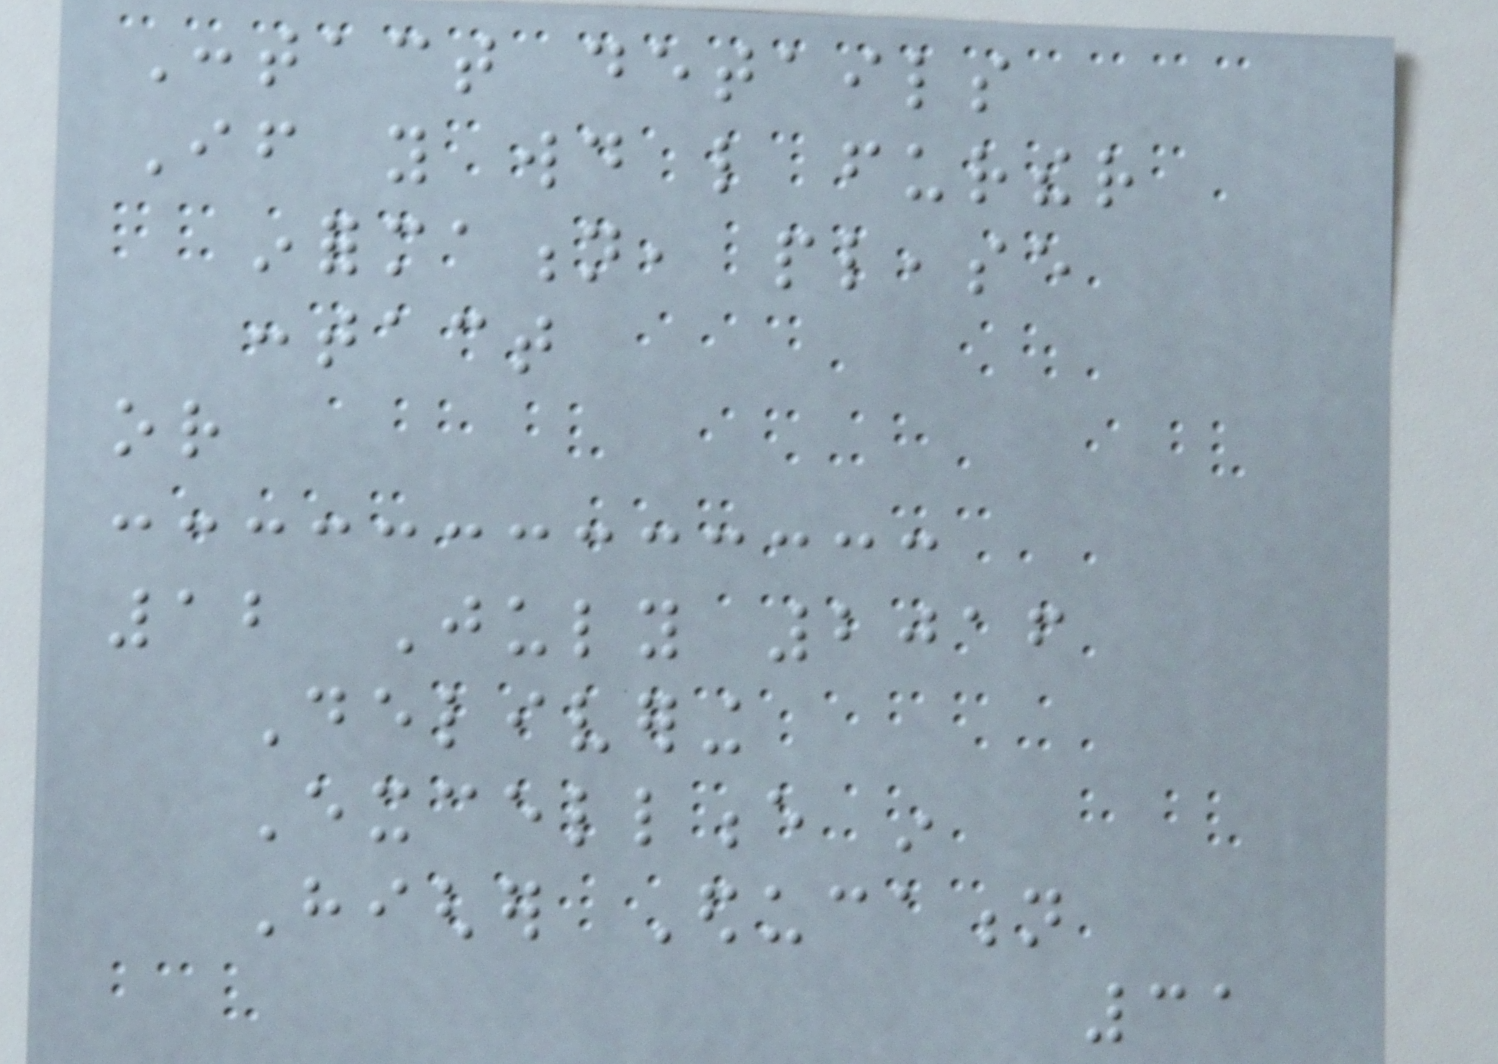Contact details
If you would like further
information, please
contact
or
12 July 2016
Delivering
Excellence in
Higher Education
31
